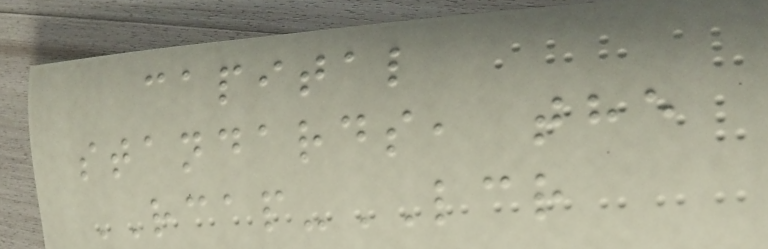capital
standards, the
RCAP-LCR
